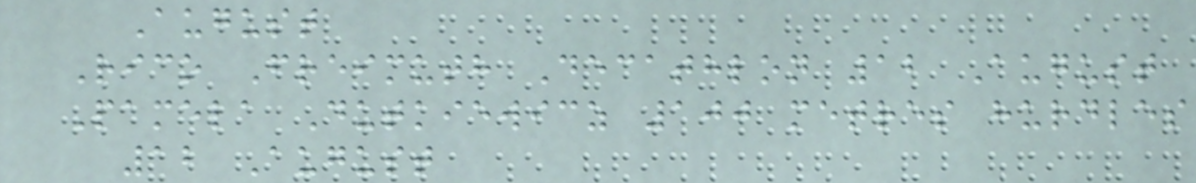August
Rico Freimuth Decathlon 12 August
Pamela Dutkiewicz 100 metres hurdles
12 August
